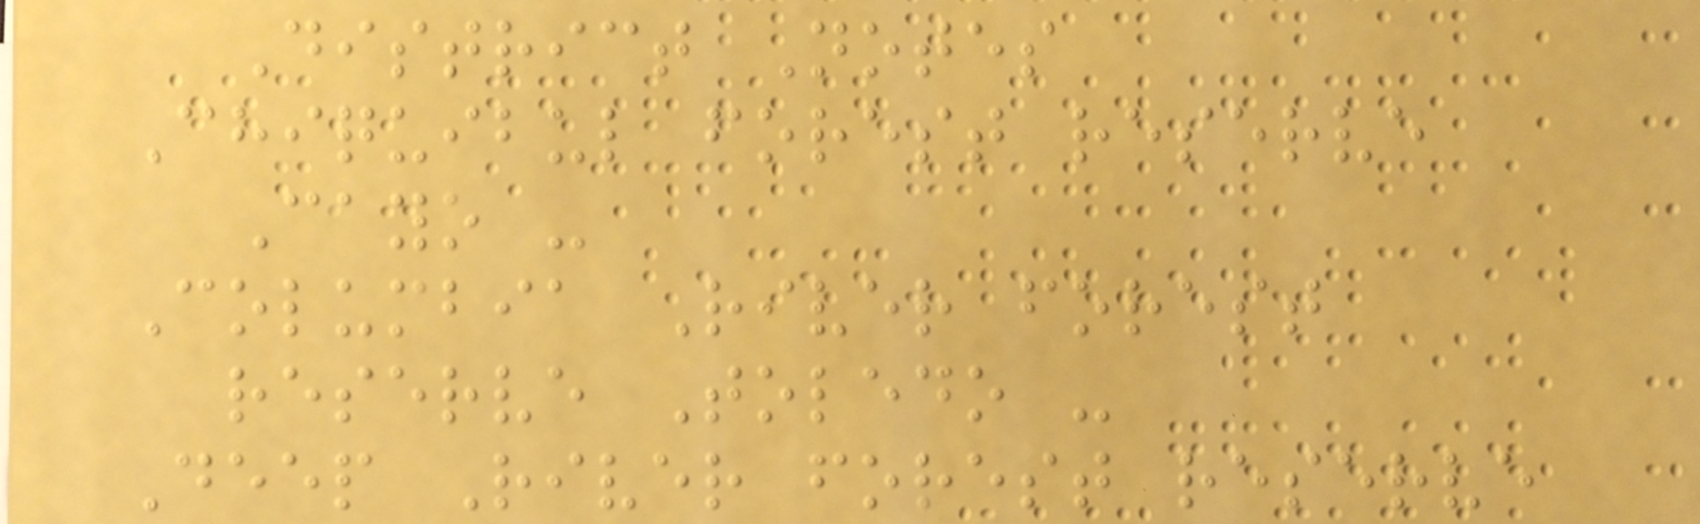District Notes
Chiquibul forest reserve
Cayo -
Columbia River forest
reserve Toledo -
Deep River forest reserve
